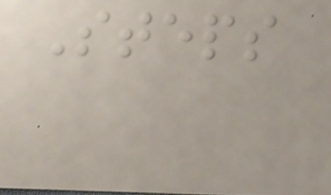Steps
